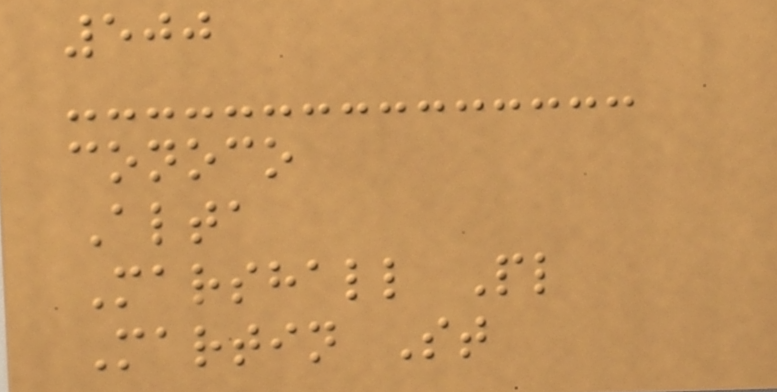500
conoco
Alta
Marshall Pl
Martin St
